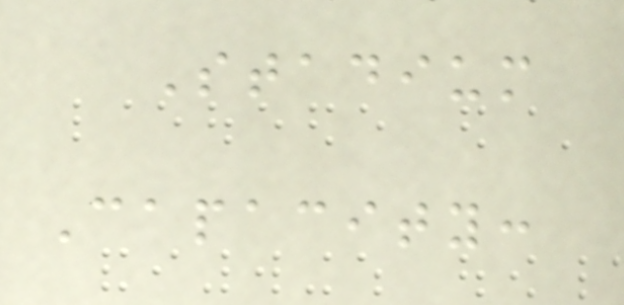Stadium
Capacity:
